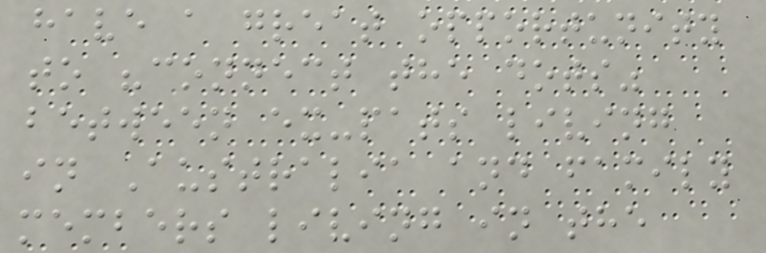have a great opportunity
to "connect the dots"
between ex-pats living
in Australia and family
members living in the
